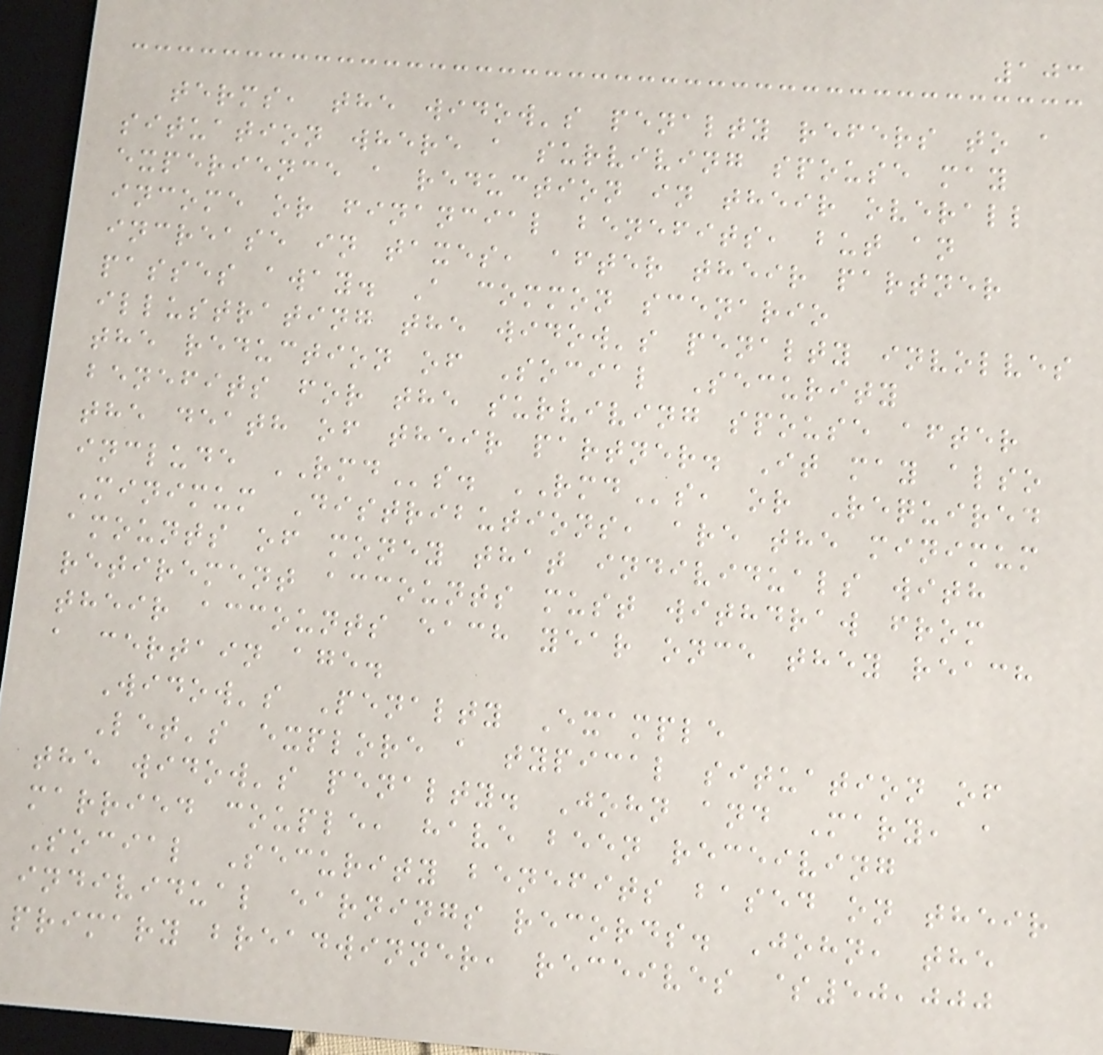103
terms, the widow's penalty refers to a
situation where a surviving spouse may
experience a reduction in their overall
income or financial benefits, but an
increase in taxes, after their partner
passes away. A common scenario
illustrating the widow's penalty involves
the reduction of Social Security
benefits for the surviving spouse after
the death of their partner. It may also
include RMDs. RMDs, or Required
Minimum Distributions, are the minimum
amounts of money that individuals with
retirement accounts must withdraw from
their accounts each year once they reach
a certain age.
Widow's Penalty Example
Let's explore a typical situation of
the widow's penalty. John and Mary, a
married couple, have been receiving
Social Security benefits based on their
individual earnings records. John, the
primary breadwinner, receives $50,000
